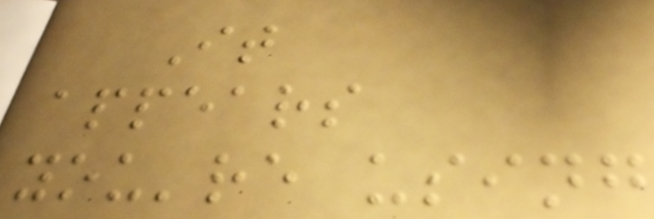It
appears
you're using
